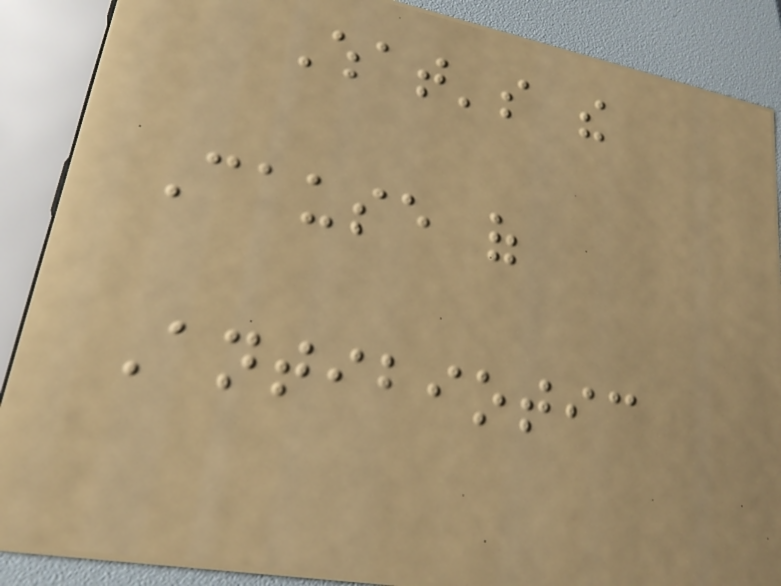What's the
Cause of
Antibiotic
